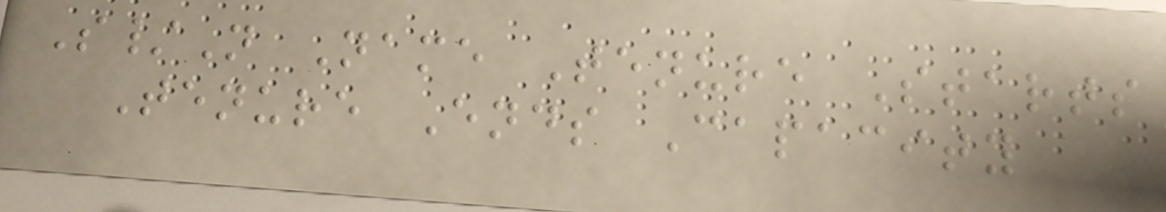S/N Name Tenure Starts
Tenure Ends Capacity
